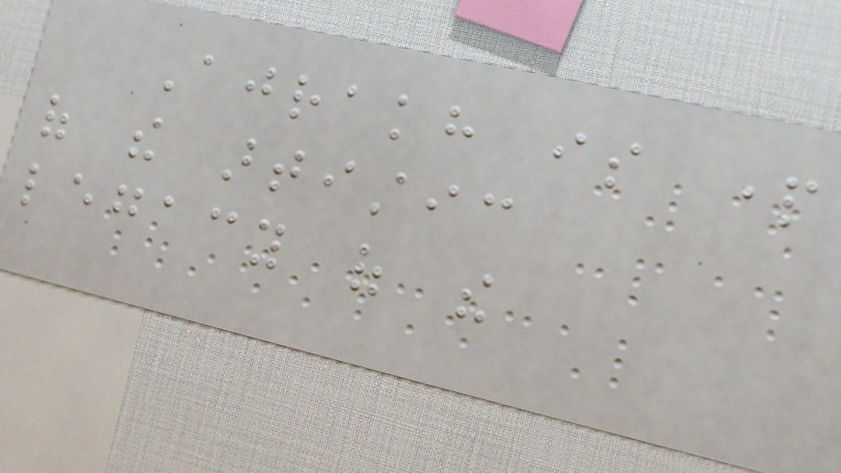Ajrakh is part
of the artistic
legacy of the
